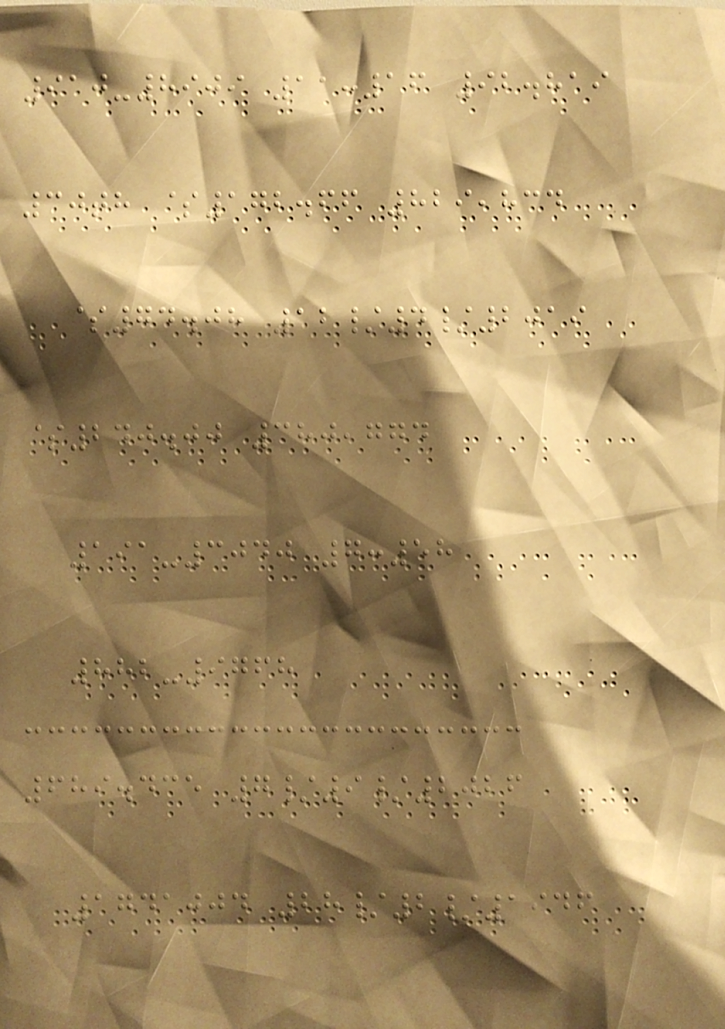910-8909 11:16 92.819
30th $172.66 829,834
$74.08 12/4/2019
$240.00 380,774
191-3040 7:58
882-9768
689.435 7/9/2026
1741004 28/2/1946
